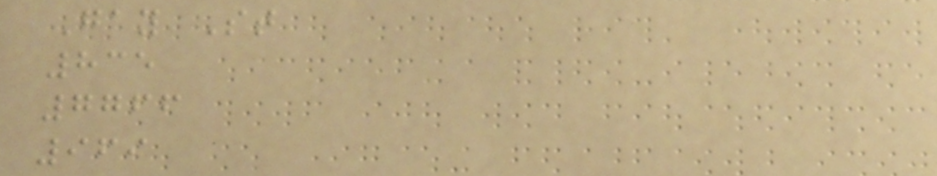Gay St
835
7766
969
